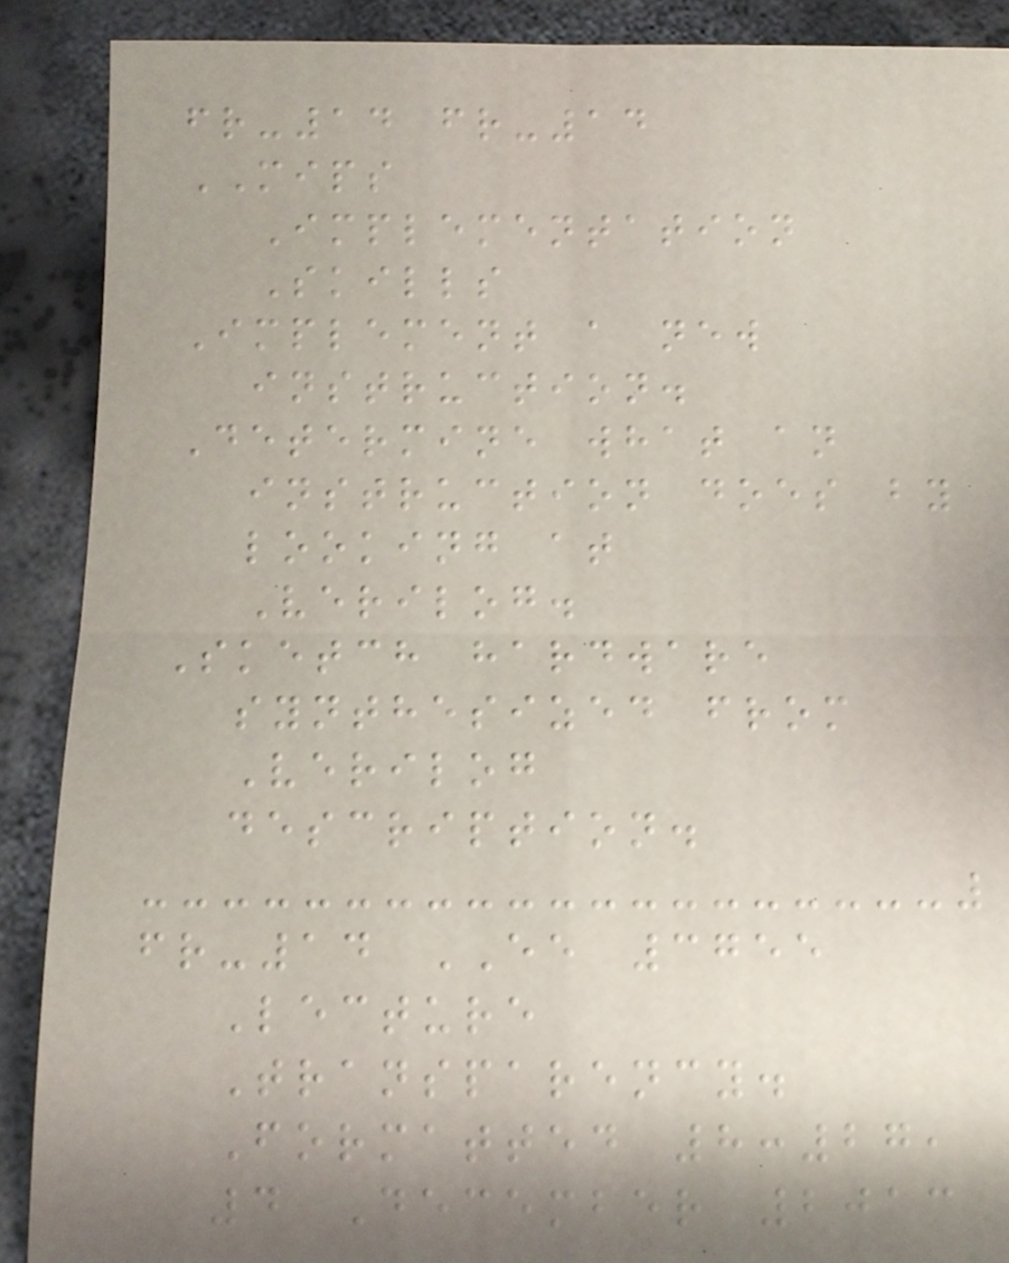fr-14 fr-14
MIPS
Implementation
Skills
Implement a new
instruction.
Determine what an
instruction does by
looking at
Verilog.
Sketch hardware
synthesized from
Verilog
description.
fr-14 EE 3755
Lecture
Transparency.
Formatted 8:27,
4 December 2013
